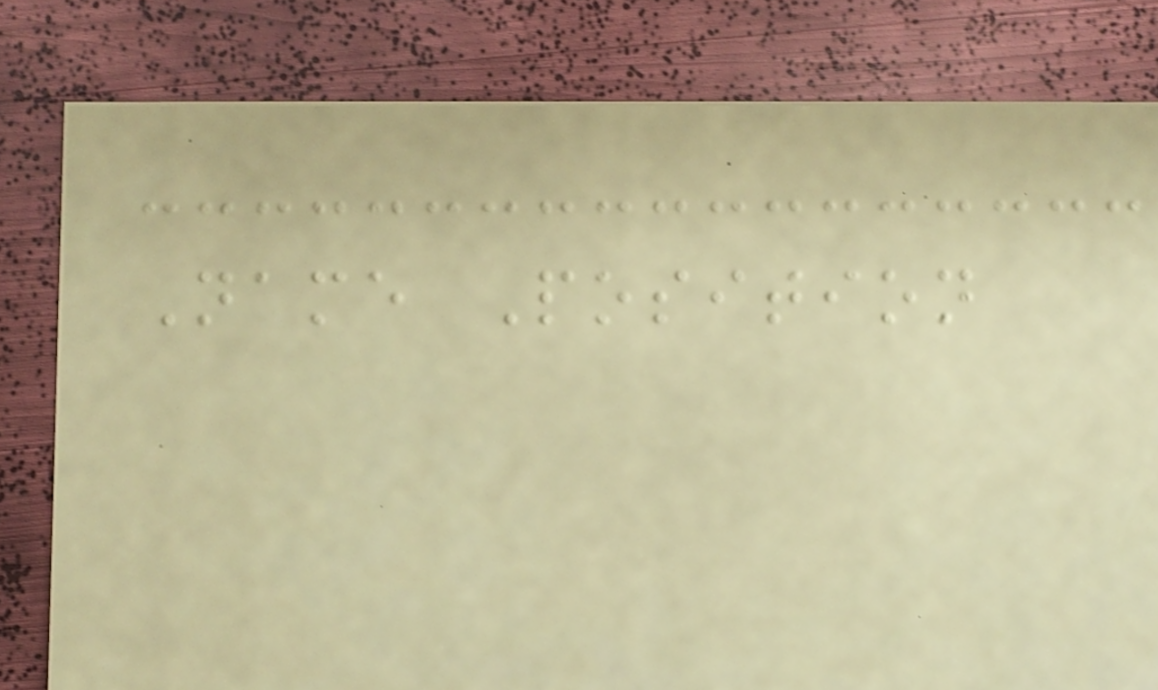Name Position
